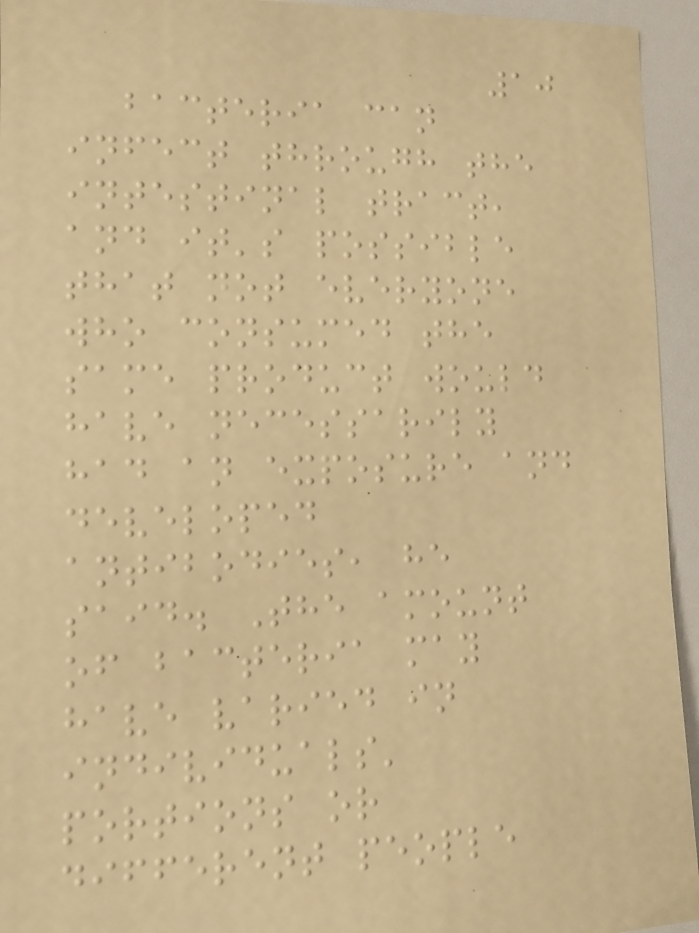10
bacteria can
infect through the
intestinal tract,
and it's possible
that not everyone
who consumed the
same product would
have necessarily
had an exposure and
developed
antibodies, he
said. The amount
of bacteria may
have varied in
individuals'
portions or
different people
